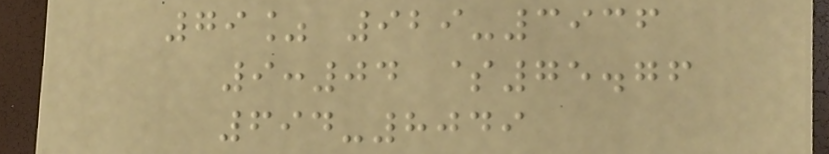79% 929-3936
9:04 $75.76
694-8049
